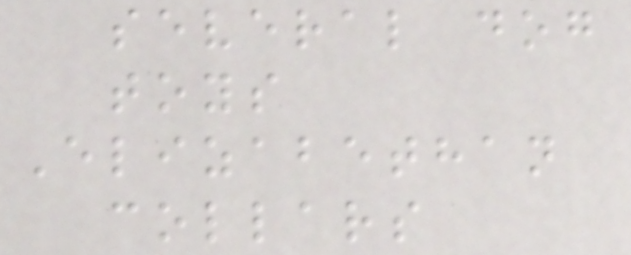several dog
toys
Elizabethan
collars
